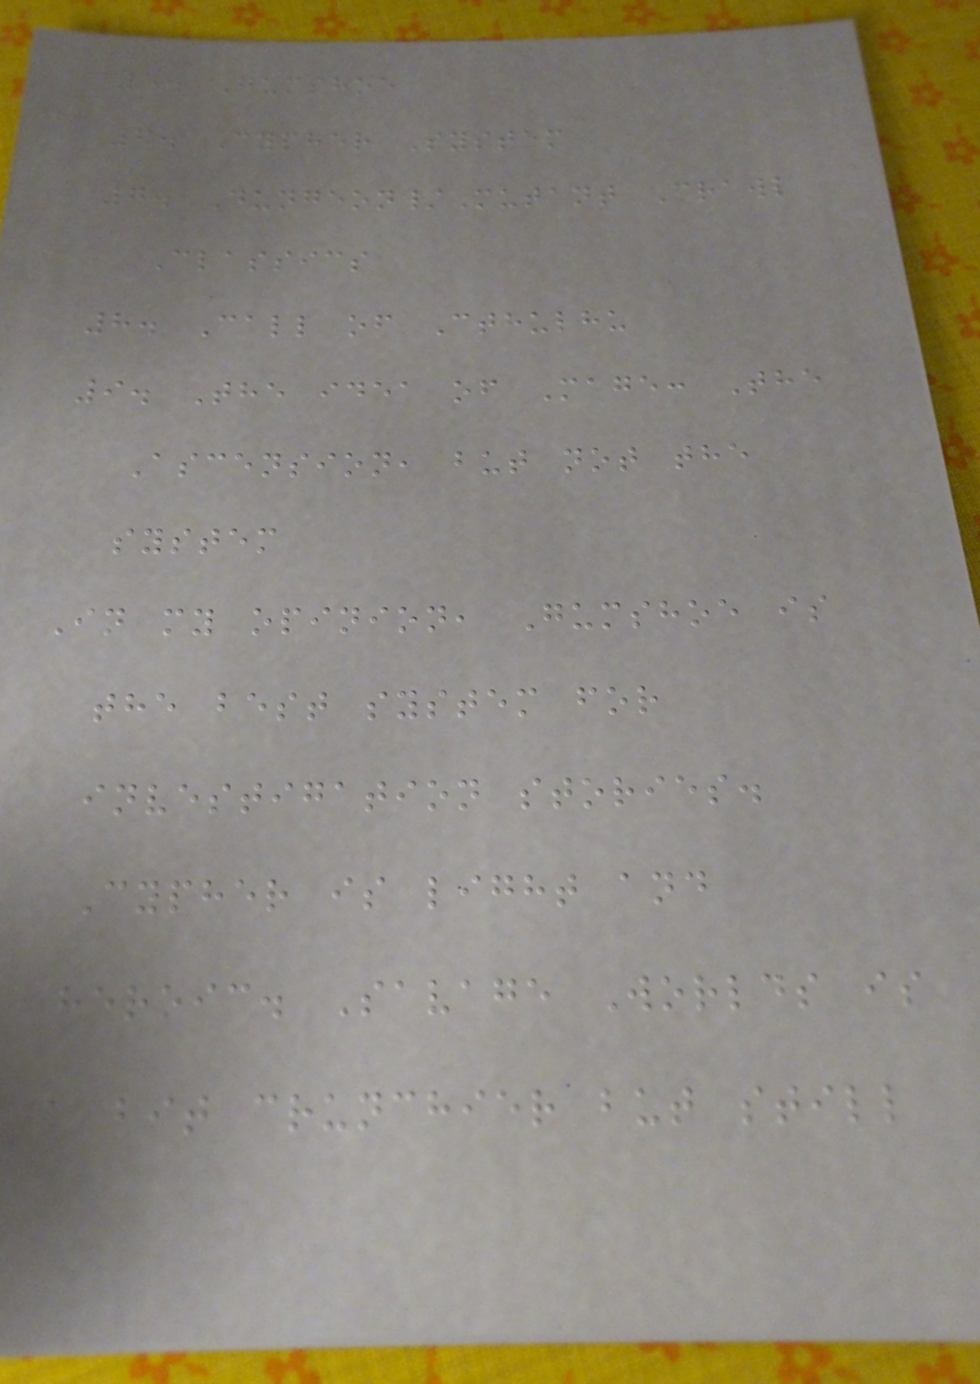5. Gumshoe
6. Cypher System
7. Dungeon/Mutant Crawl
Classics
8. Call of Cthulhu
9. The idea of Mage: The
Ascension, but not the
system
In my opinion, Gumshoe is
the best system for
investigation stories.
Cypher is light and
heroic. Savage Worlds is
a bit crunchier but still
